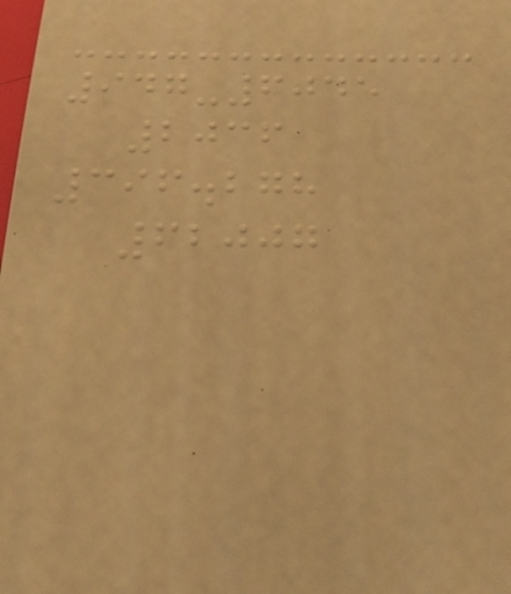947-6045
2036
396.278
62007
